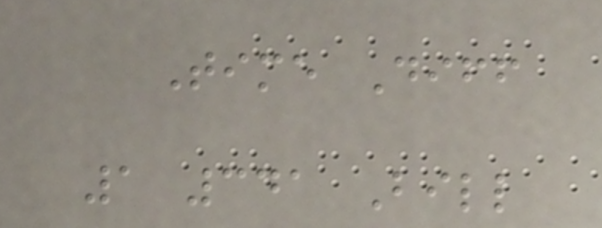Time Diff
1 341 Bill
